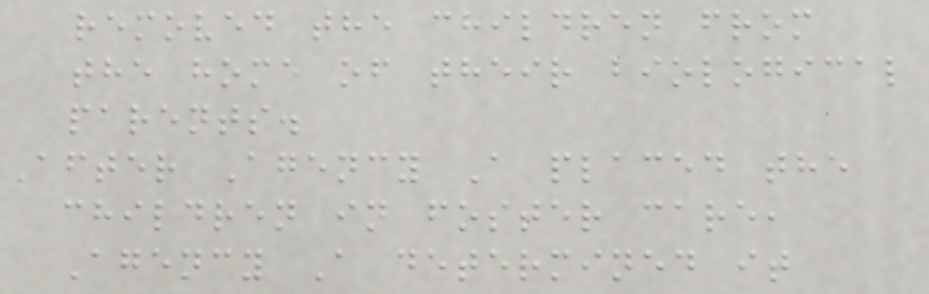removed the children from
the home of their biological
parents.
After Agency A placed the
children in foster care,
Agency A determined it
